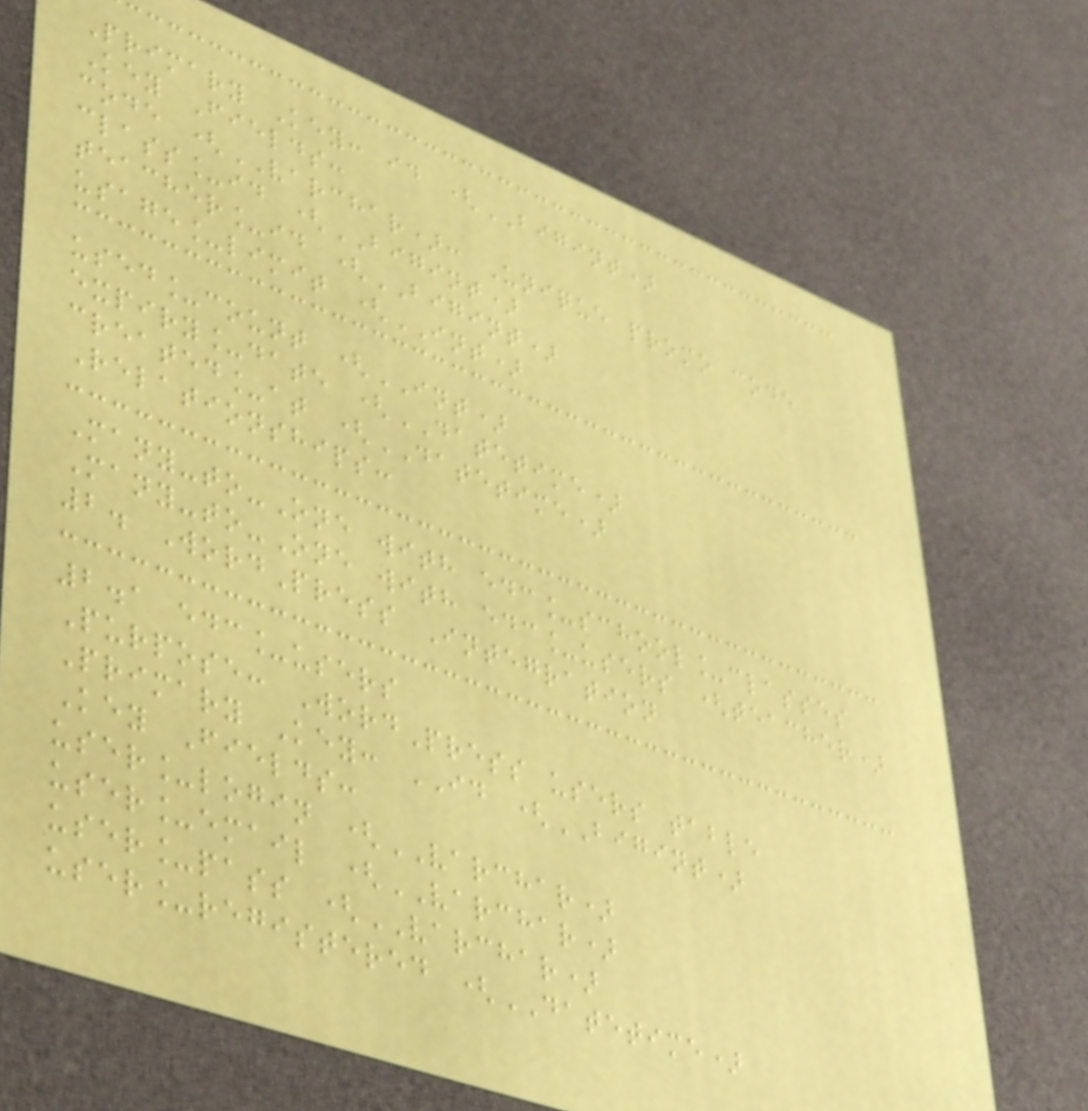Primary Key: id (BIGINT)
Key Fields:
code (VARCHAR): Unique promo code
class_id (BIGINT)
teacher_id (BIGINT)
usage_limit (INT)
used_count (INT)
expiry_date (DATETIME)
created_at (DATETIME)
Relationships:
Many-to-One with edc_school_classes
Many-to-One with edc_users (teacher)
2. WordPress Integration
2.1 edc_users
Purpose: WordPress users table
Primary Key: ID (BIGINT)
Key Fields:
user_login (VARCHAR)
user_email (VARCHAR)
user_pass (VARCHAR)
user_registered (DATETIME)
